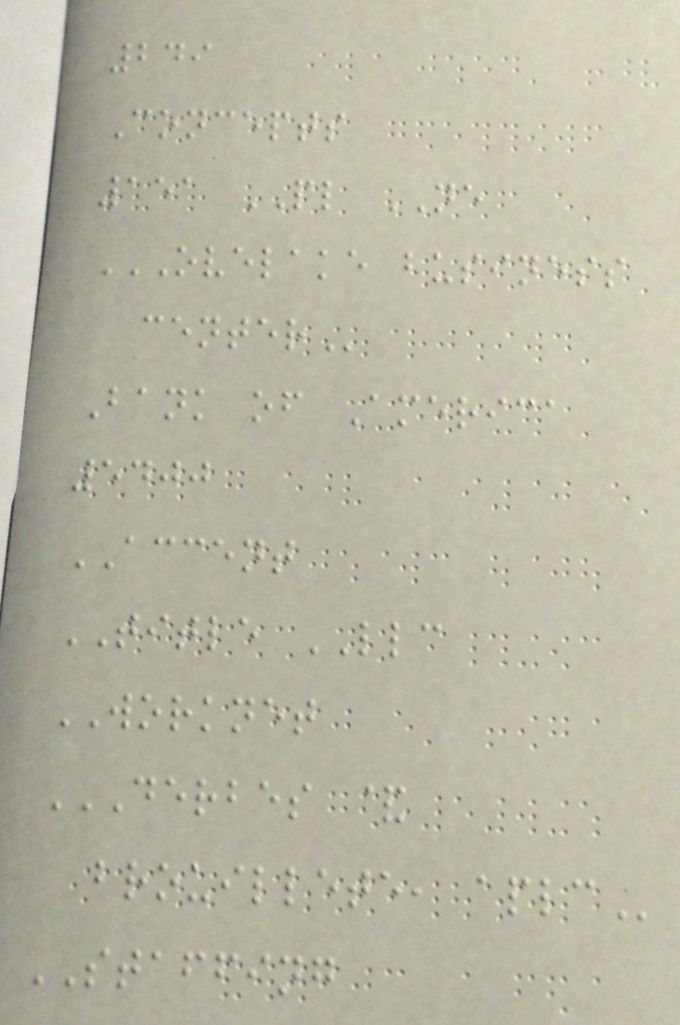249
Concepts
151 PL NE
OVELAKE BUSINESS
CENTER
Bank of America
5400
ACCENT
TITLE LLC
WORKNET
DERBES &
BROUILLETE, APLC
STAFFING
